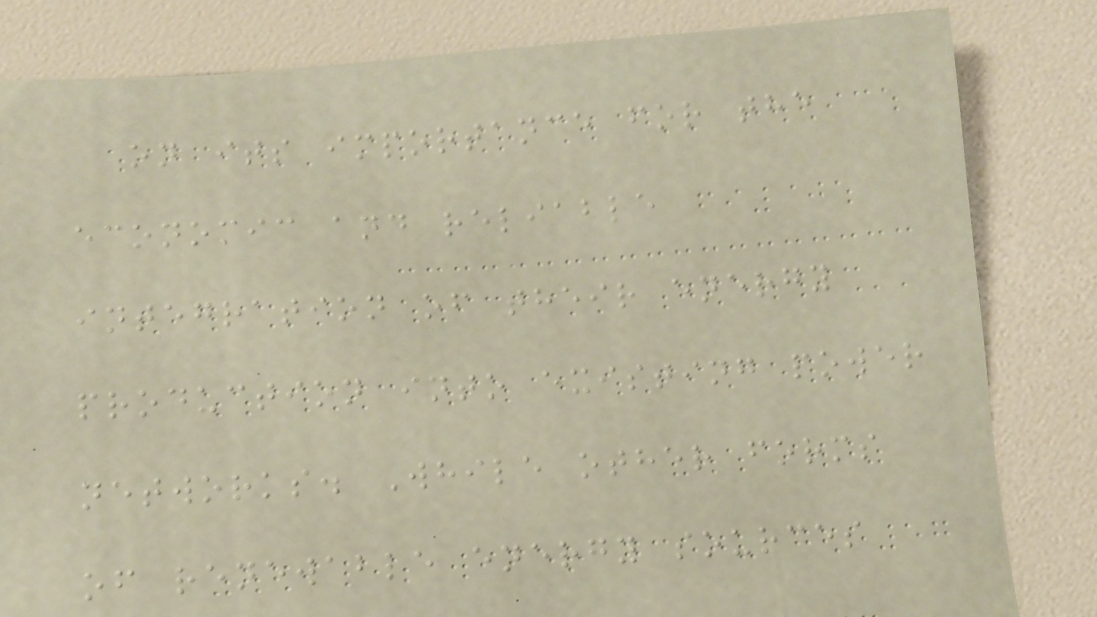on its importance for the
economic and reliable
integration of their energy
production into existing power
networks. While other forms
of renewable energy sources
